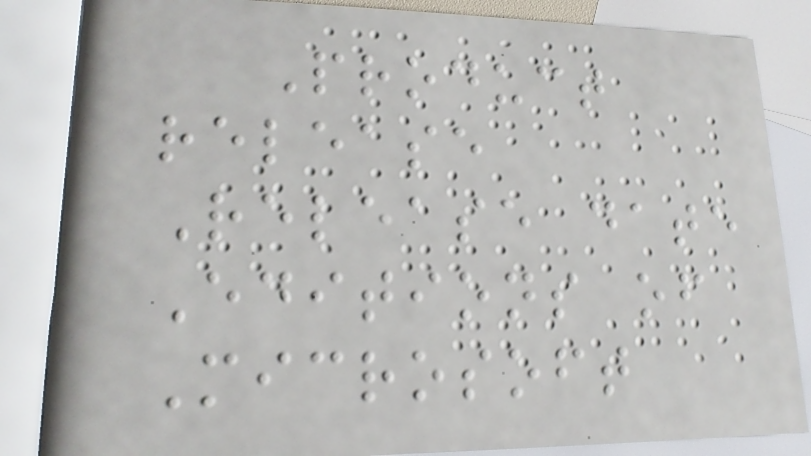Product
release
Release date
Editions of
Microsoft
